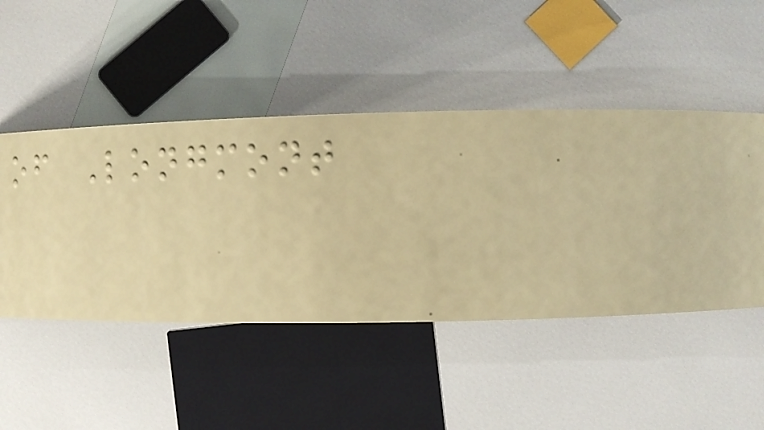of Longmont
